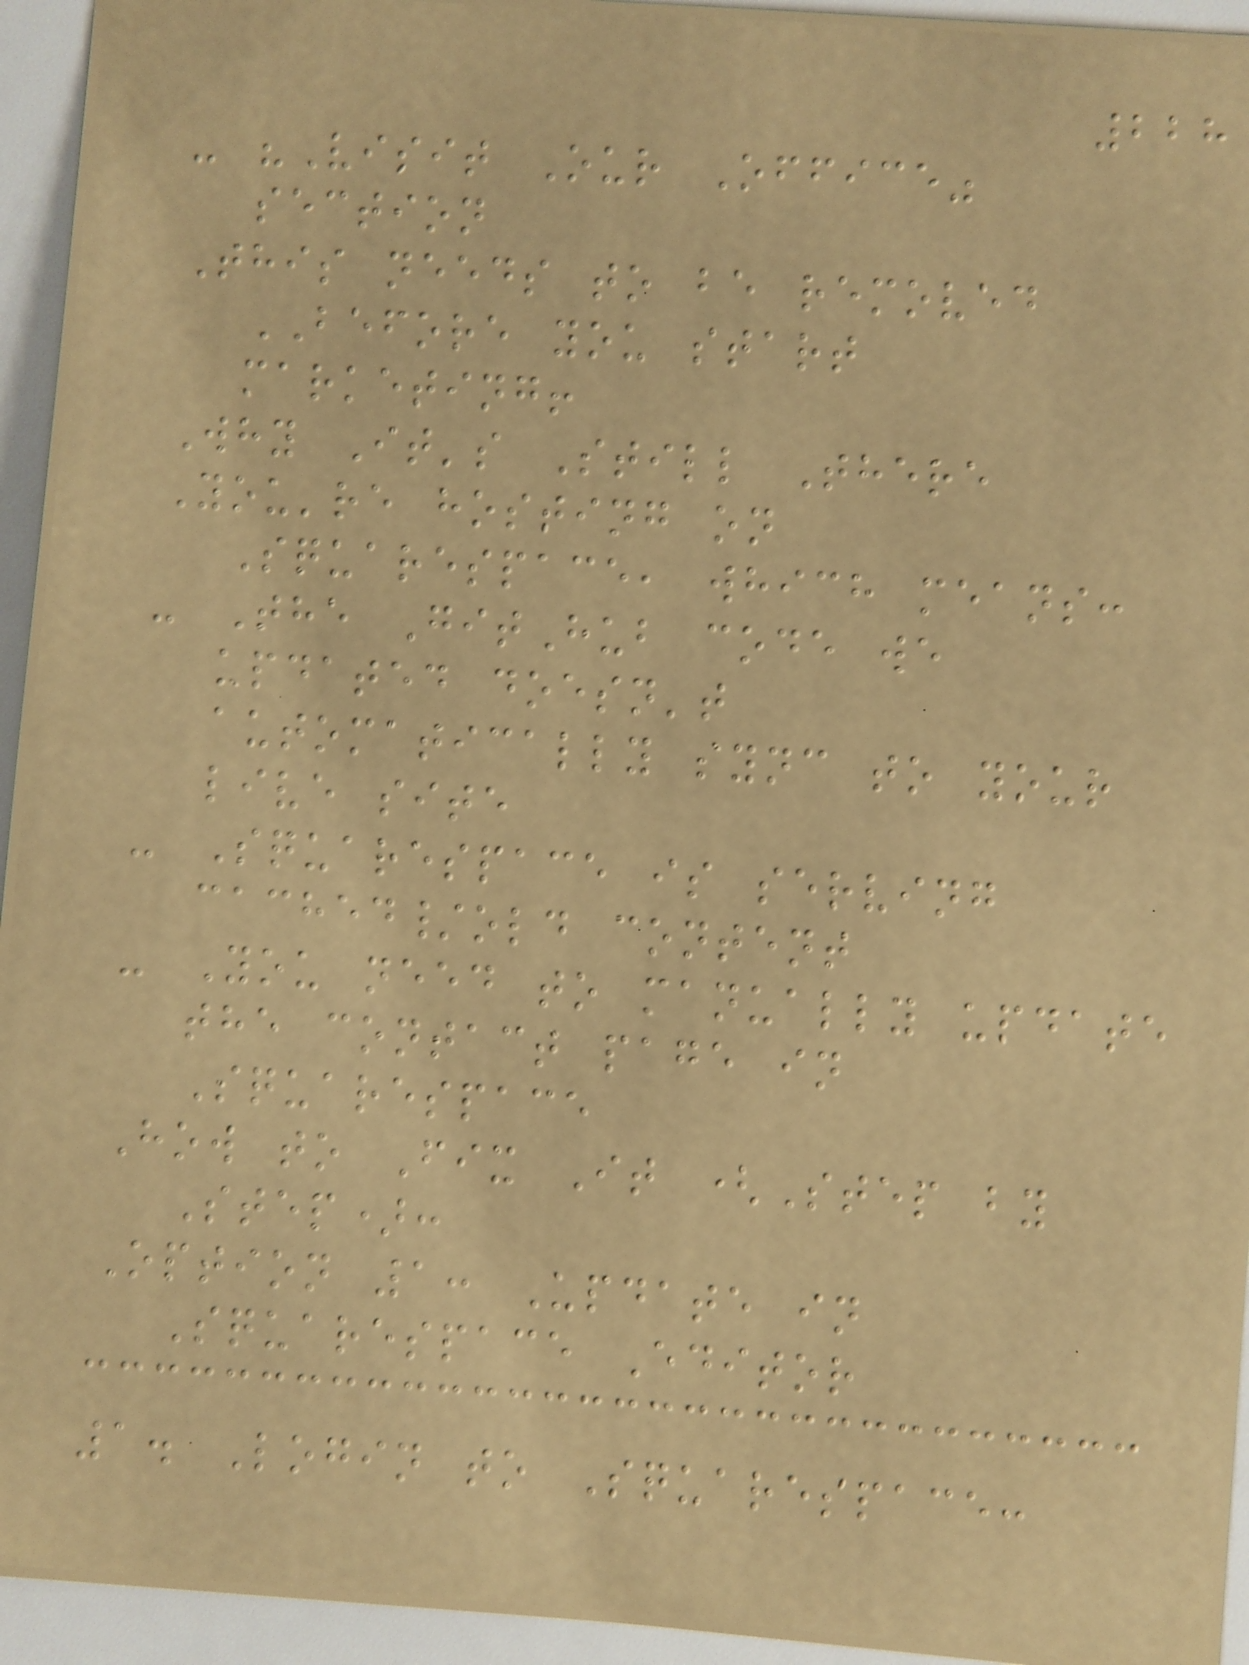228
- "Visit Our Office"
section
This needs to be removed
BEFORE you start
marketing!
Why It's Still There
You're hosting on
Squarespace, which means:
- The GitHub code we
updated doesn't
automatically sync to your
live site
- Squarespace is serving
cached/old content
- You need to manually update
the contact page in
Squarespace
How to Fix It (Step by
Step):
Option 1: Update in
Squarespace Editor
1. Login to Squarespace:
